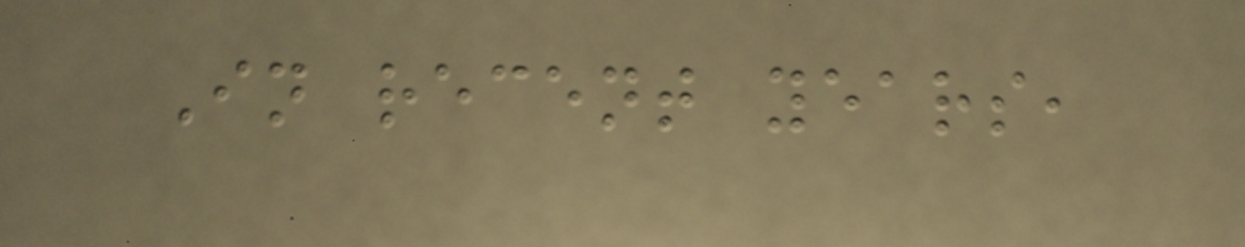In recent years,
